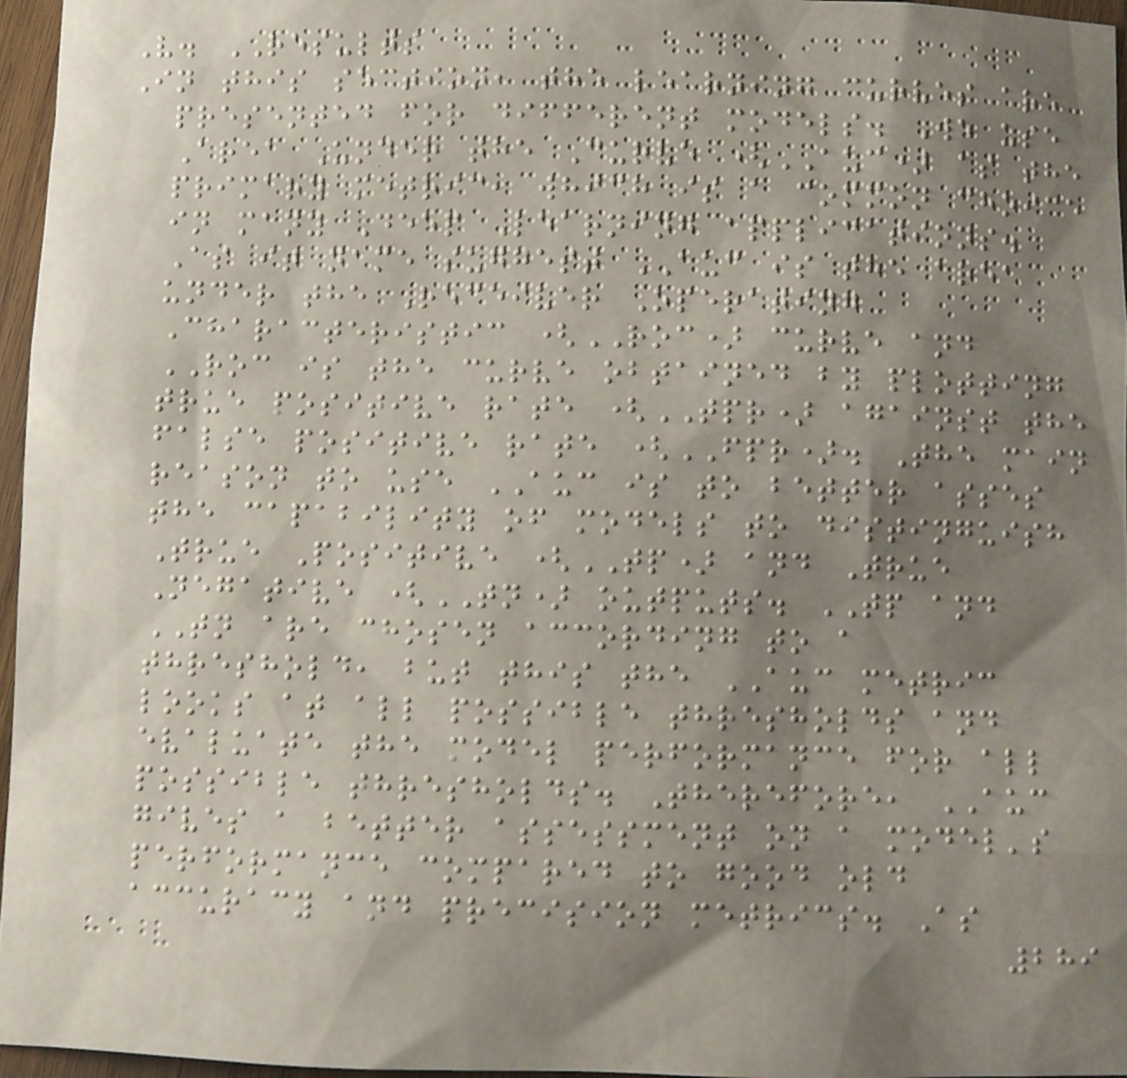V. RESULTS
In this section, the learning curves are
presented for different models. We use
Area Under the Curve (AUC) as the
primary metric, which is a common choice
in many Deep Learning applications.
As it name suggest AUC is the area
under the Receiver Operating
Characteristic (ROC) curve and
ROC is the curve obtained by plotting
true positive rate (TPR) against the
false positive rate (FPR). The main
reason to use AUC is to better asses
the capability of models to distinguish
True Positive (TP) and True
Negative (TN) outputs. TP and
TN are chosen according to a
threshold, but this the AUC metric
looks at all possible thresholds and
evaluate the model performance for all
possible thresholds. Therefore, AUC
gives a better assessment on a model's
performance compared to good old
accuracy and precision metrics. As
289
